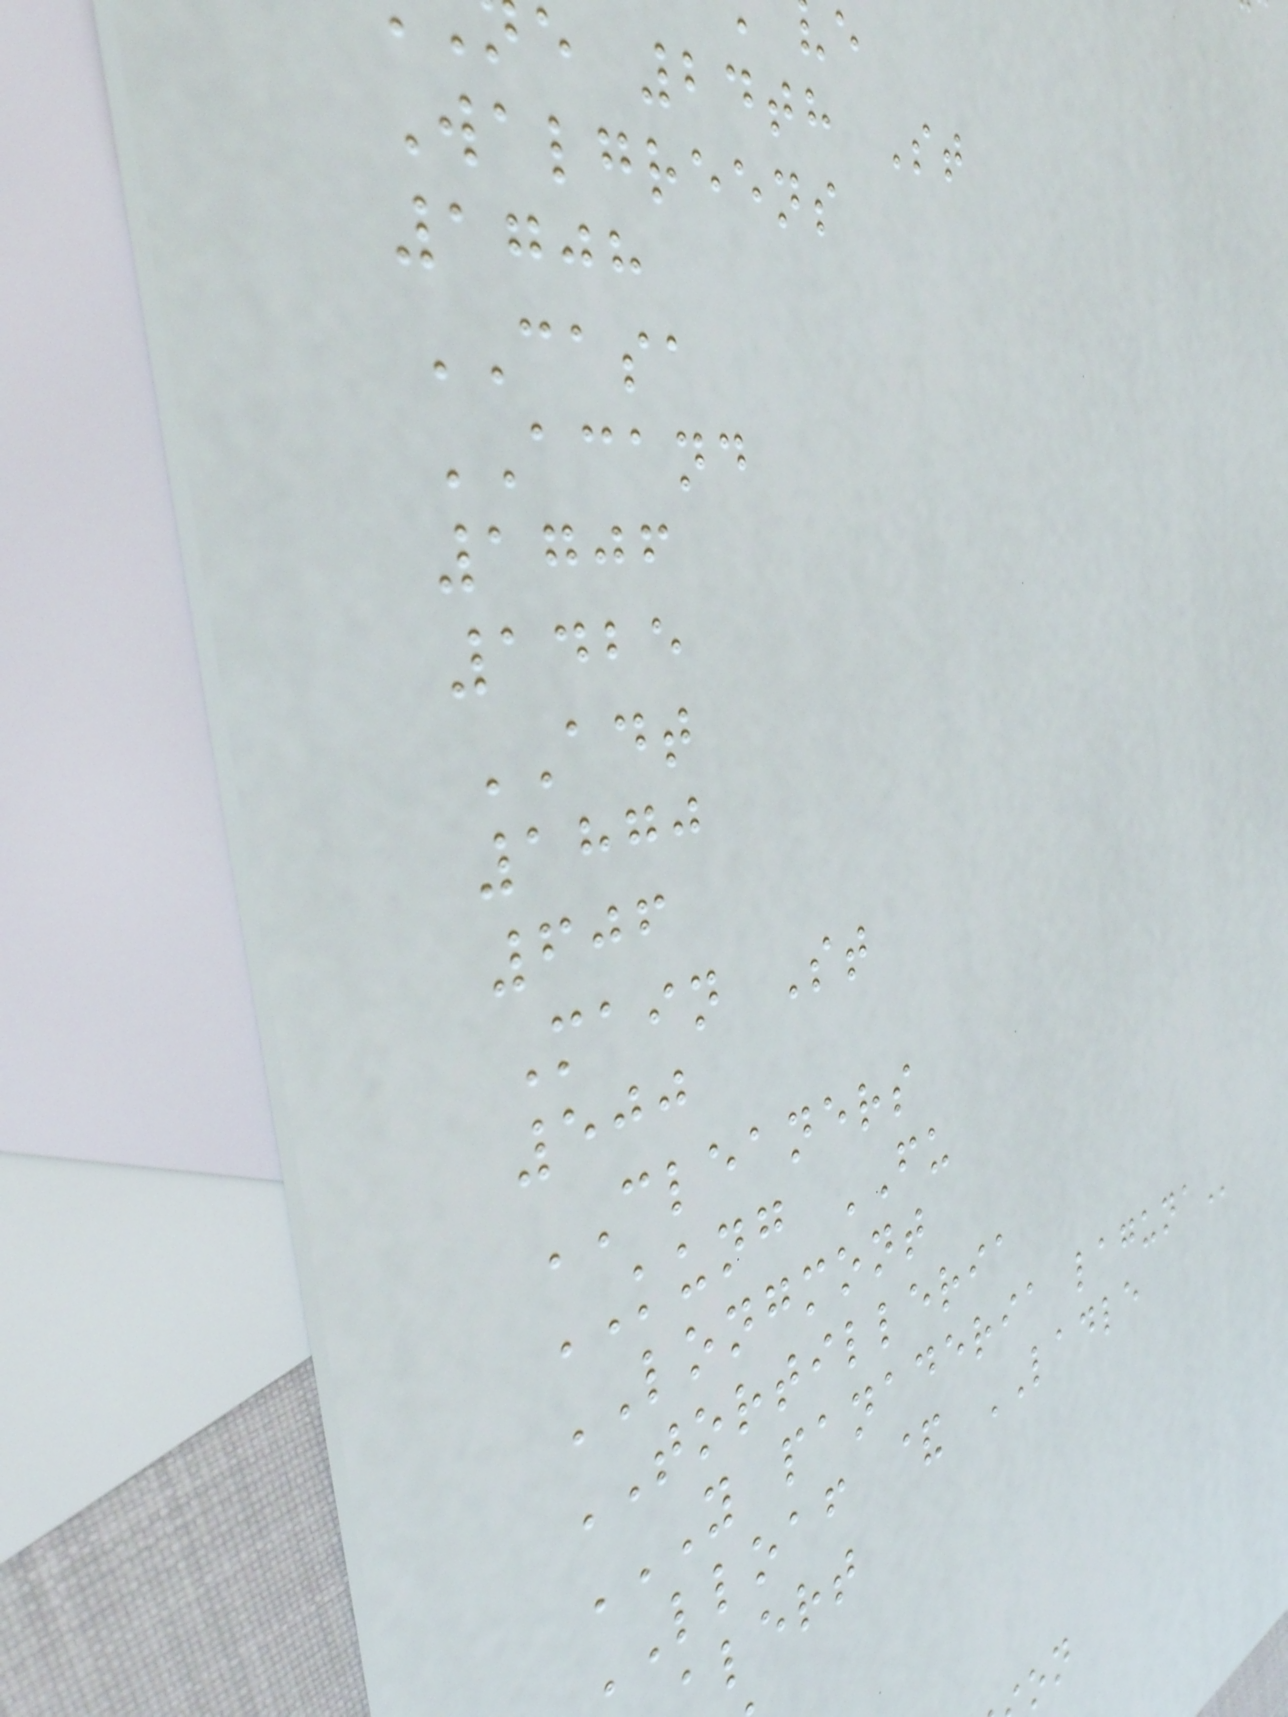e 24th St
Walgreens
1708
CASA
ACAND
1706
1425
ADT
1870
606
Main St
500
CLEANERS
KUNG FU
LONGMONT
TORTILLERIA
Y PANADERIA LAGUNA
LLOAF & LADLE
lert
